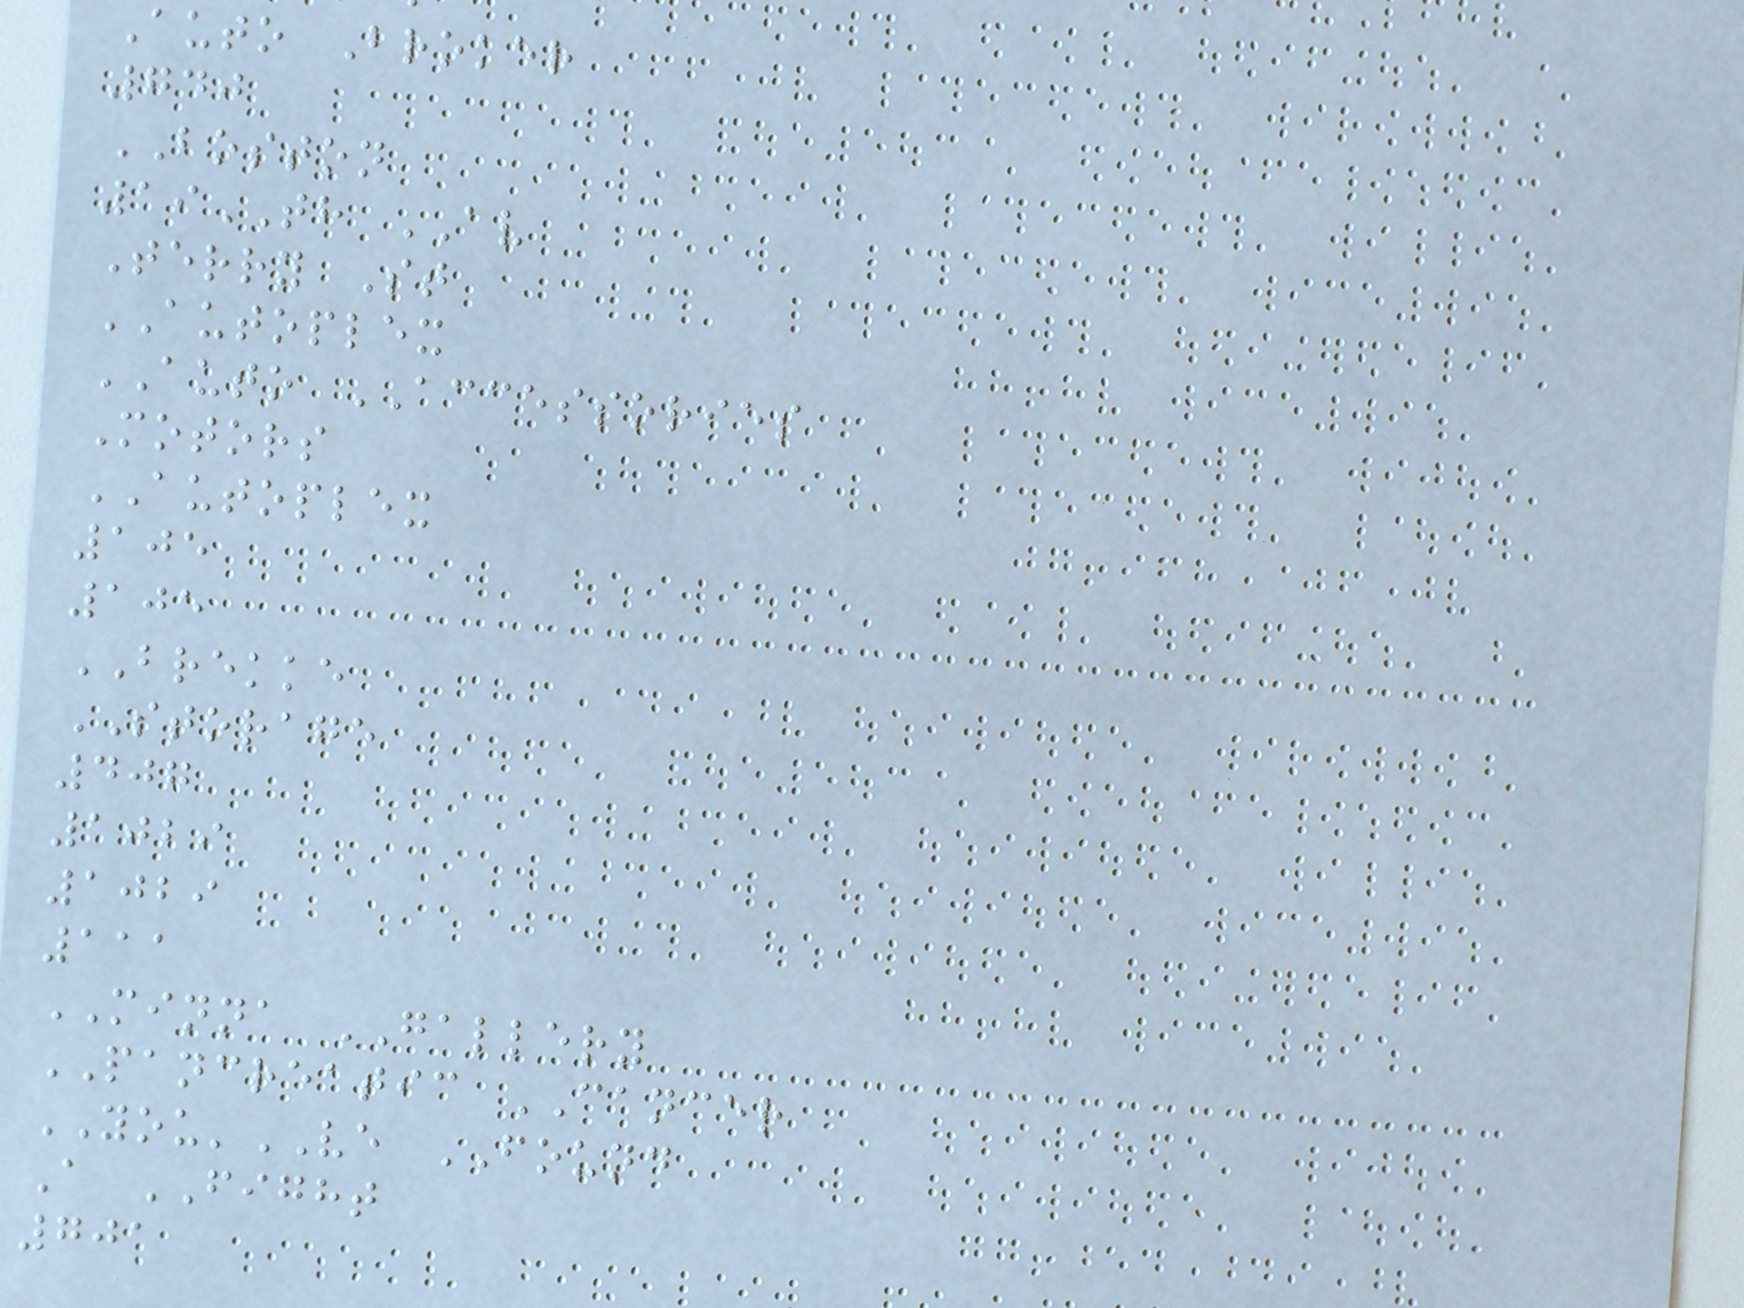Auto Broker
740
BOSTON
19TH AV
Terry St
AUTOPLEX
AUTO ACCESSORIES
Motors
AUTOPLEX
105
105
BREKKE
STORAGE
407
1029
1029
111
MINNA GALLERY
PANCREATIC CANCER
YOU'VE FOUND
A FIGHT
701
